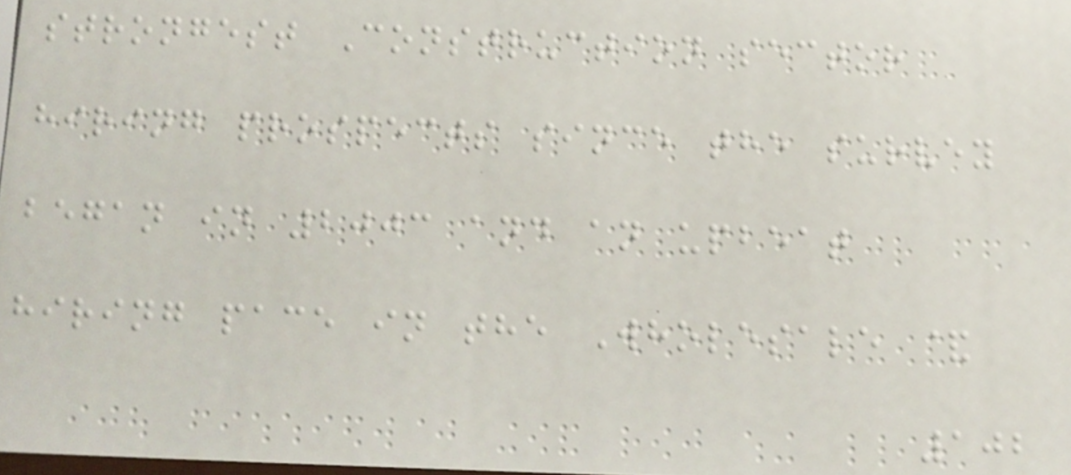strongest Construction sector
hiring prospects since the survey
began in 2003 and an upbeat
hiring pace in the Wholesale &
102
